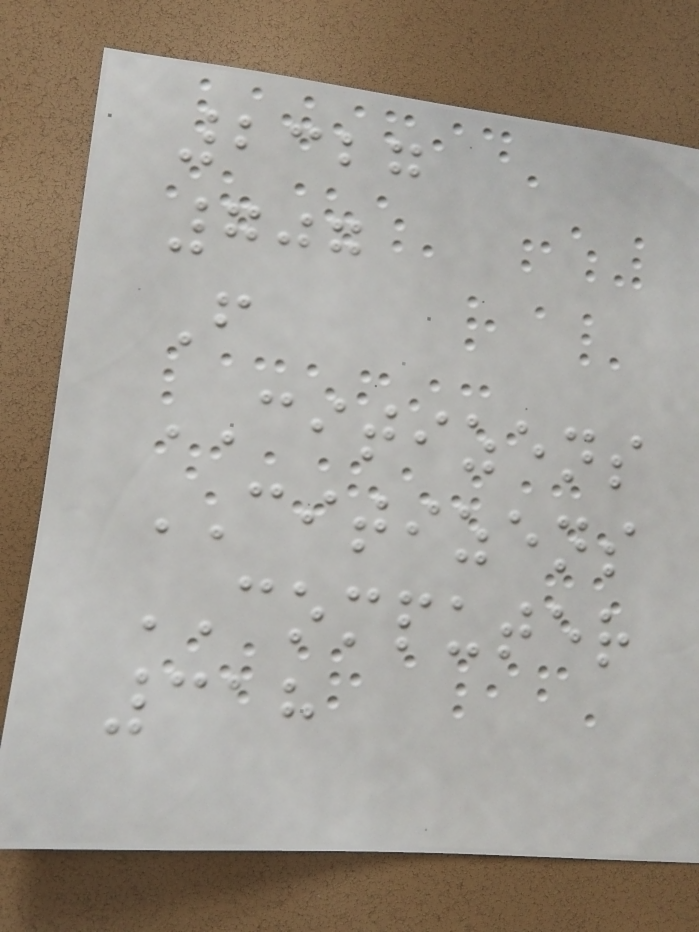2327
707
F
CITIZENS
CITIZENS
COMPUTER
318
